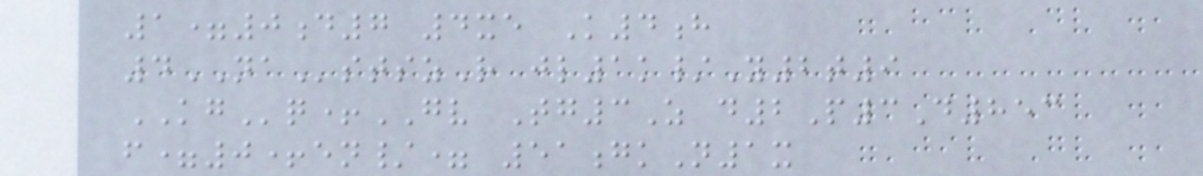1=0d7 4xe K4h
4NAstszR jl1k/Y2t9
KGq+GV Tg3Z d2P3D853
f=0+en/= 51gkN1x
